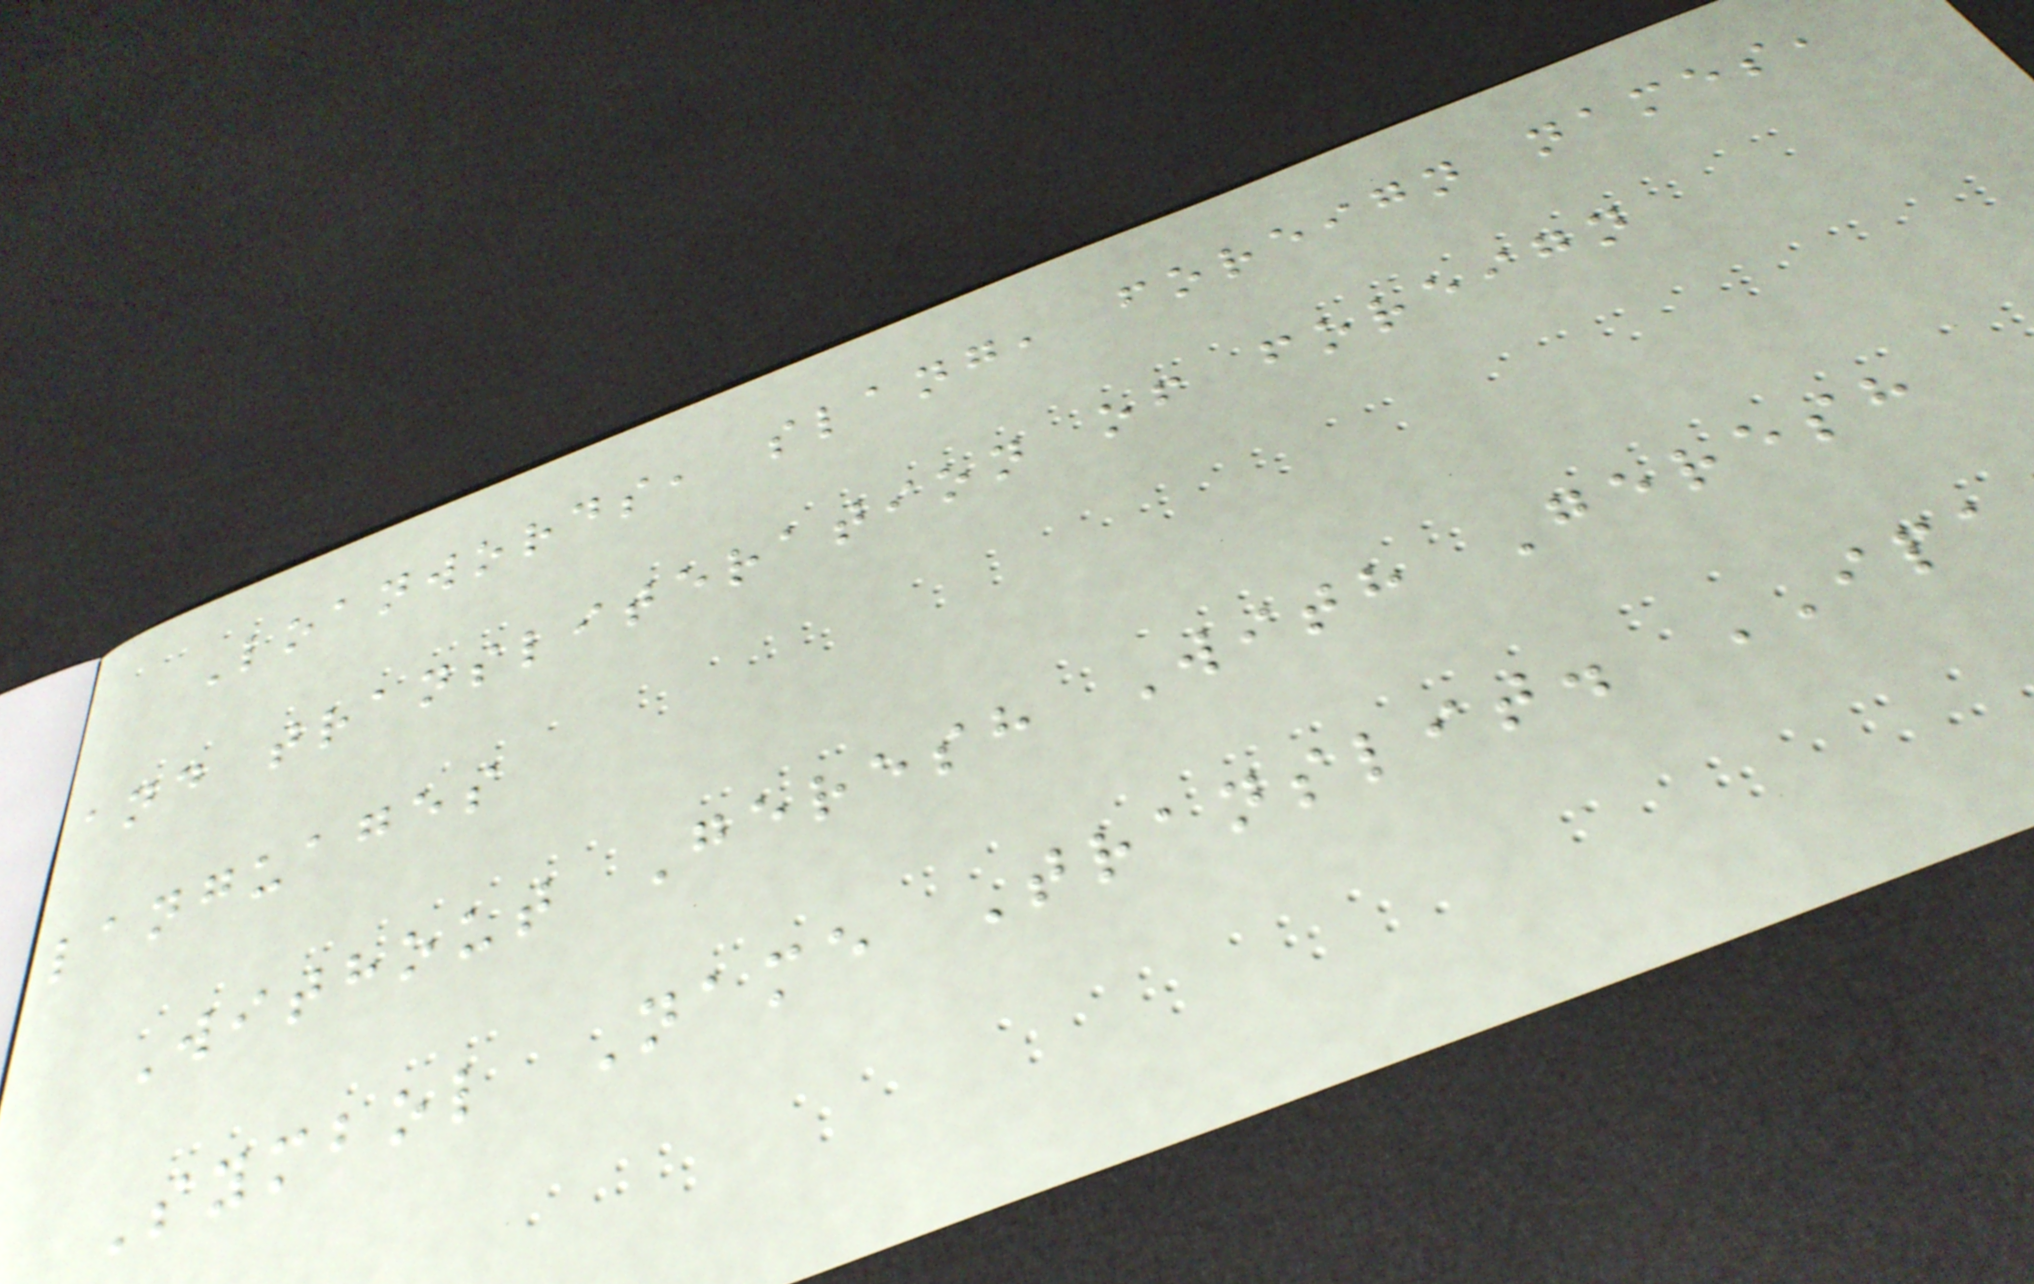Loanwords, slang, foreign names,
and transliteration of foreign
languages
Without Geresh With Geresh
Symbol Name Translit. IPA
